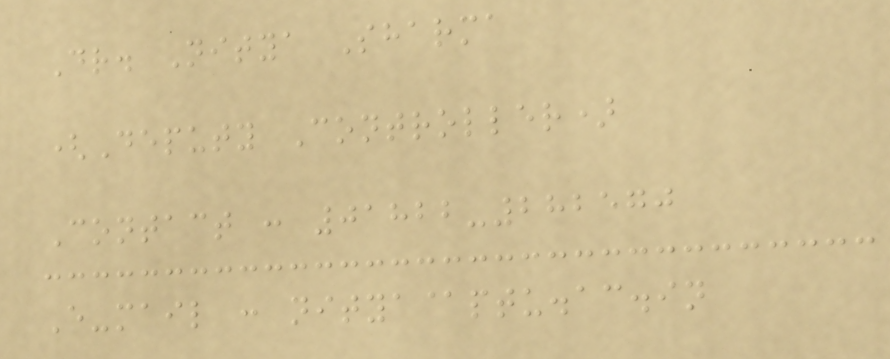Dr. Nitya Sharma
(Deputy Controller)
Contact : 01822-282570
E-mail : nitya@ptu.ac.in
